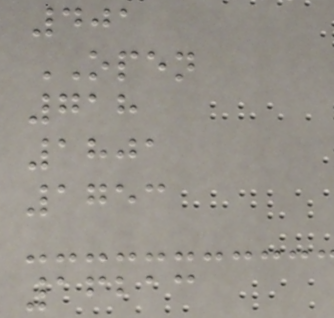401
OPEN
718
1801
1753
16213
